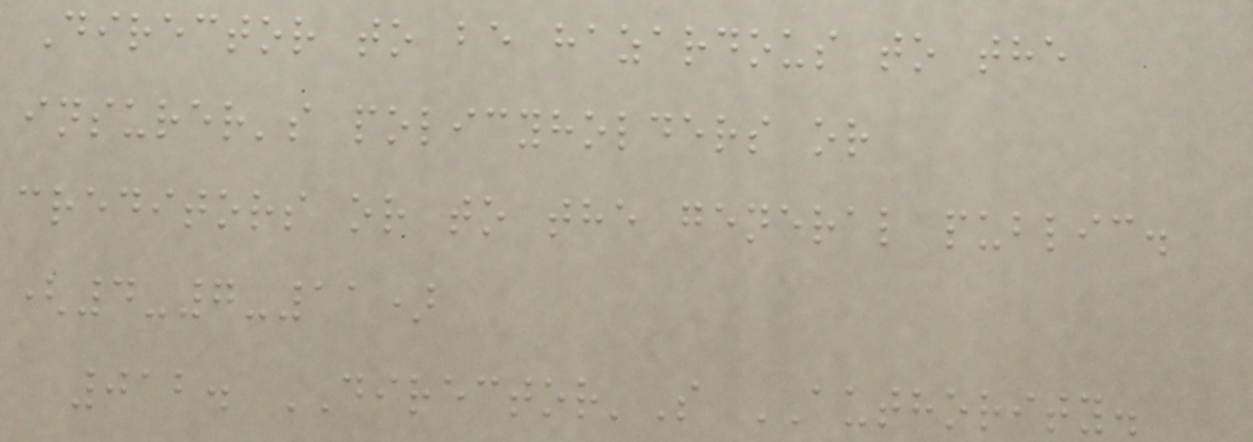Director to be hazardous to the
insurer's policyholders or
creditors or to the general public.
(4-7-11)
012. DIRECTOR'S AUTHORITY.
